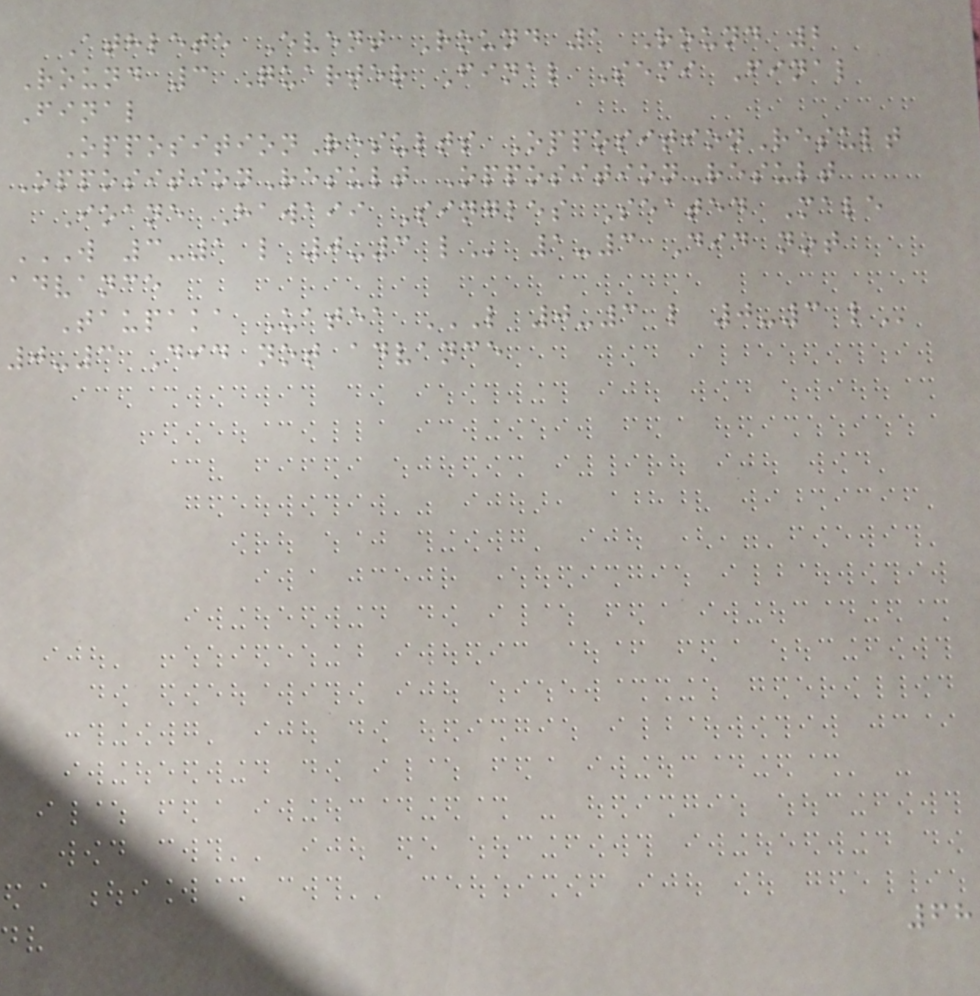Athlete Event Round 1 Round 2
Round 3 Quarter Final Semi Final
Final
OppositionResults OppositionResult
OppositionResult OppositionResult
Ioane Hawaii Singles Seated Male
W 3-1 L 0-3 L 1-3 Did not
advance
Taupaka Uatea L 0-3 L 0-3 L
0-3 Did not advance
68
